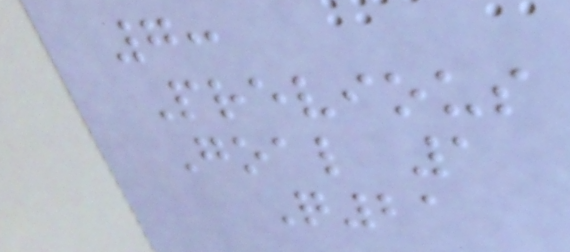7:
Previous
Goal 1
Q21
